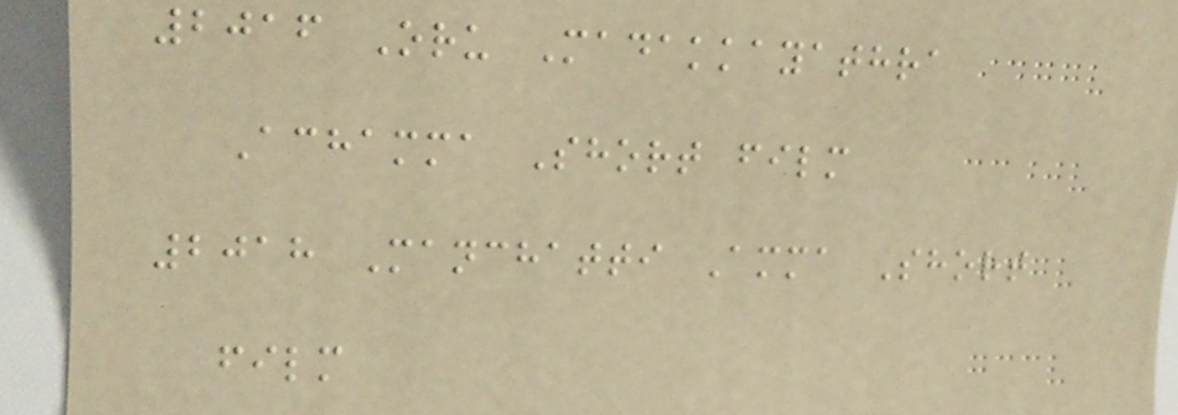2016 Oru Madakkayathra
Achamma Short film
2018 Manchatti Amma Short
film
